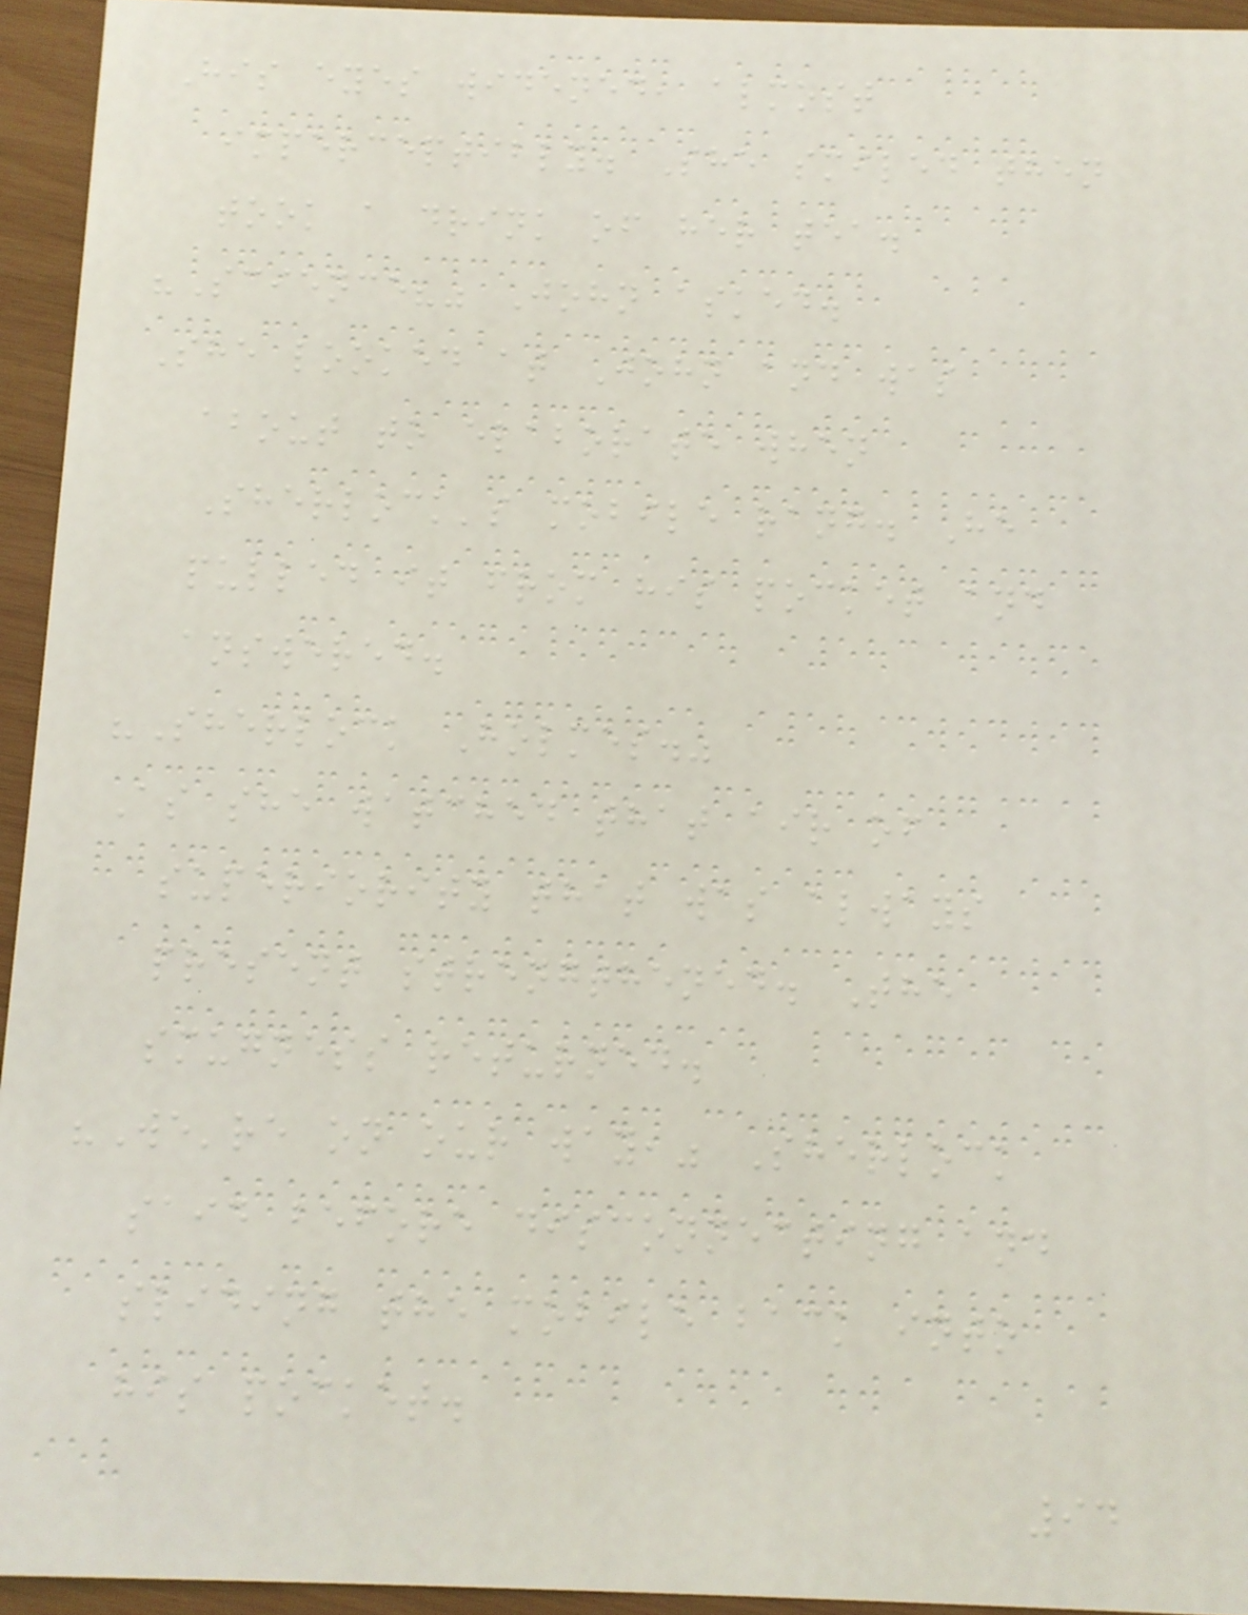His eyes widened, almost
imperceptibly. She smiled then
took a drink of her tea.
"Science?" John asked.
She looked at John and was
about to elaborate when
Sherlock's mobile rang. He
pulled it from his pocket and
answered.
"Sherlock Holmes."
As she watched that air of
superiority that was always
present strengthened. The
smugness returned.
"We're on our way," Sherlock
said before disconnecting and
sliding the mobile back into
his pocket.
94
